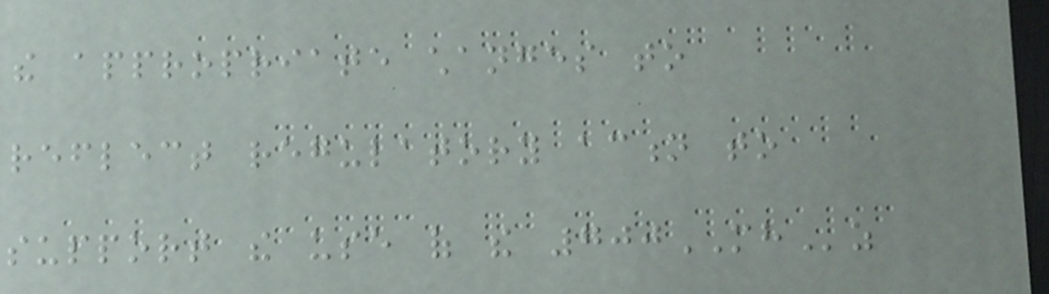the appropriate changes to
reflect regulatory action to
support the use of the 700MHz
